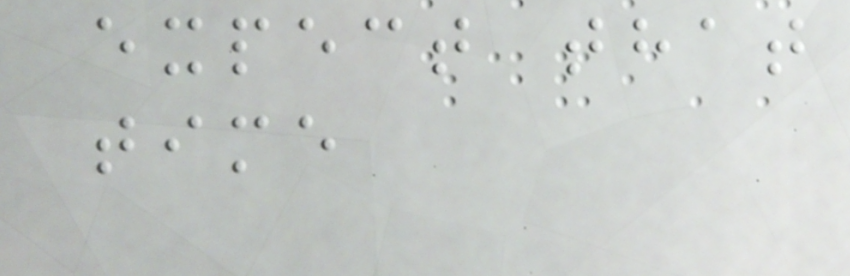expect that
time
